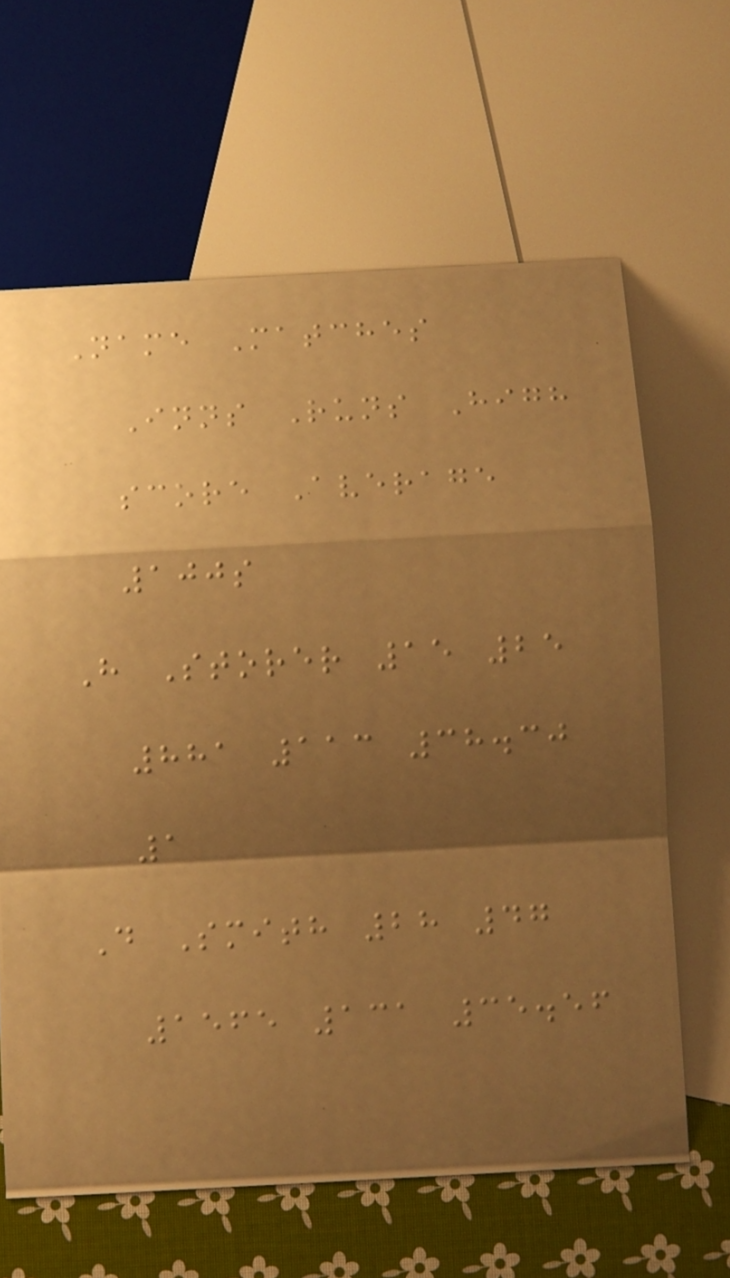Name Matches
Inns Runs High
score Average
100s
H Storer 15 25
881 113 38.30
1
D Smith 28 47
1565 131 35.56
